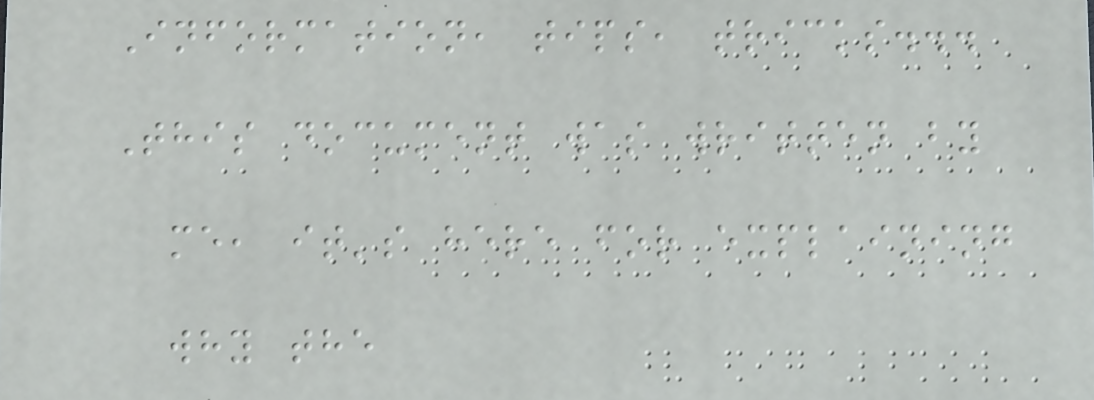Information, tips, tricks...
This document was written by
me, it's here for explaining
why the
